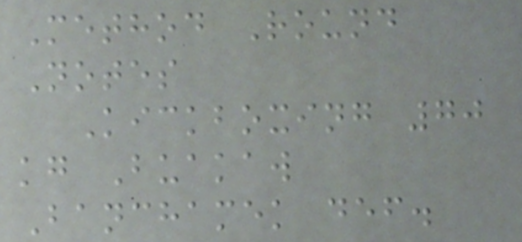Method Round
Notes
Kickboxing 70
kg Buakaw
Banchamek def.
